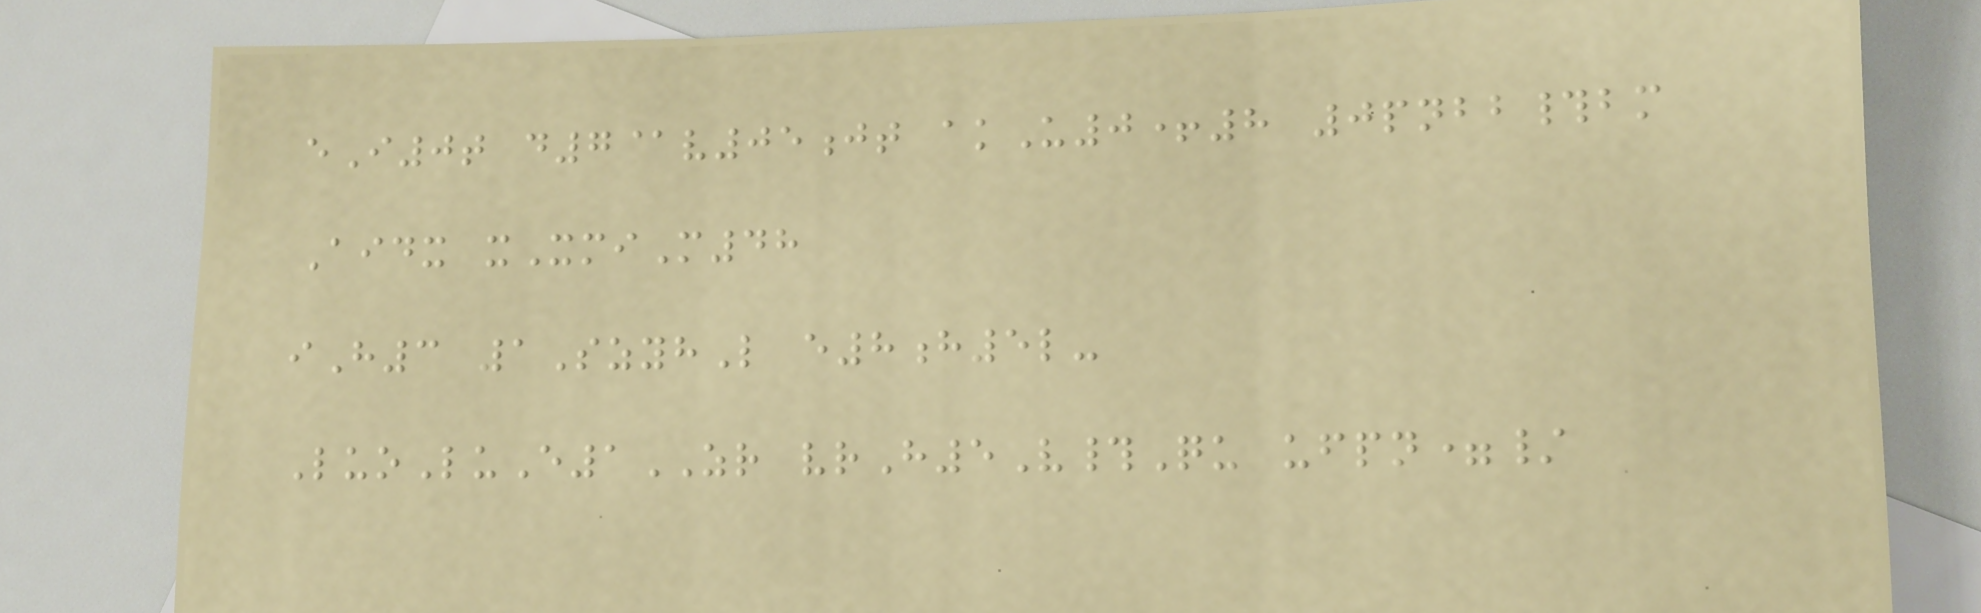eI0t d7@v05jt akU0+8 0pnbb#bm
Aidx xXmiM48
iH3 1SzyhL e8h5l-
LuoLuE1ZR vrH5V#Qu ufpn=/
